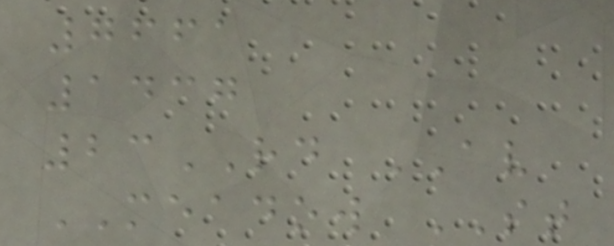7661
1437
23RD AV
MEADOW ST
